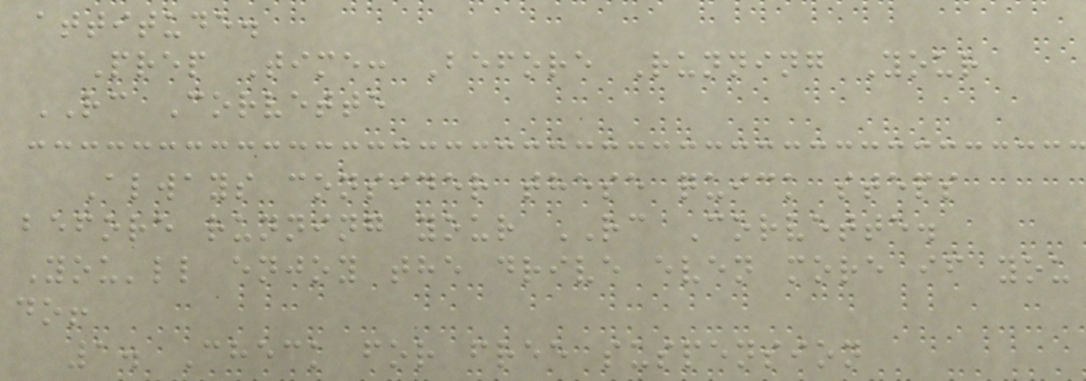attitude.
Prep Time: Before Running Your
RC Corvette
Always consider these quick steps
before running your RC Corvette.
You'll enjoy the drive even more if you
do!
1. Check for free suspension
